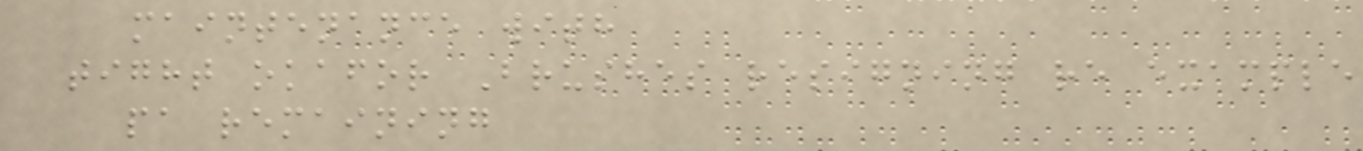maintenance with
tight okafor Brushes resigning re example
pa remaining
